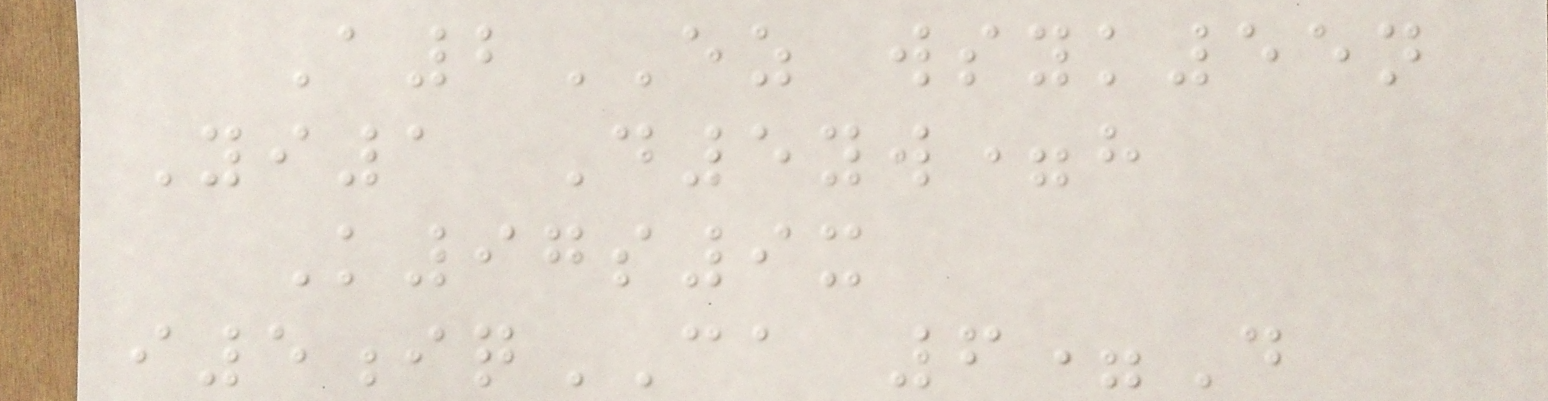A2EZ wsyk55n
Yi1 D5yw=h
K97s9x
i5iqCA 6=D
